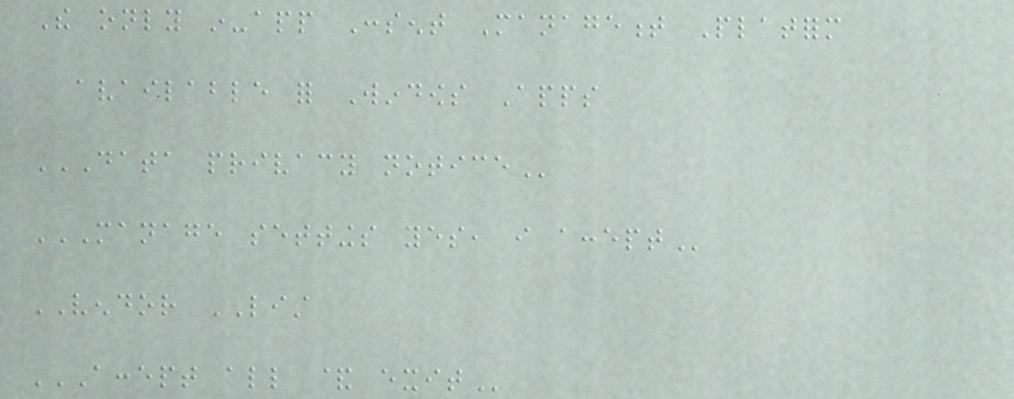The only in-app Consent Management Platform
available for Windows Apps
DATA PRIVACY NOTICE
MANAGE SETTINGS YES, I ACCEPT
VENDOR LIST
ACCEPT ALL & EXIT
